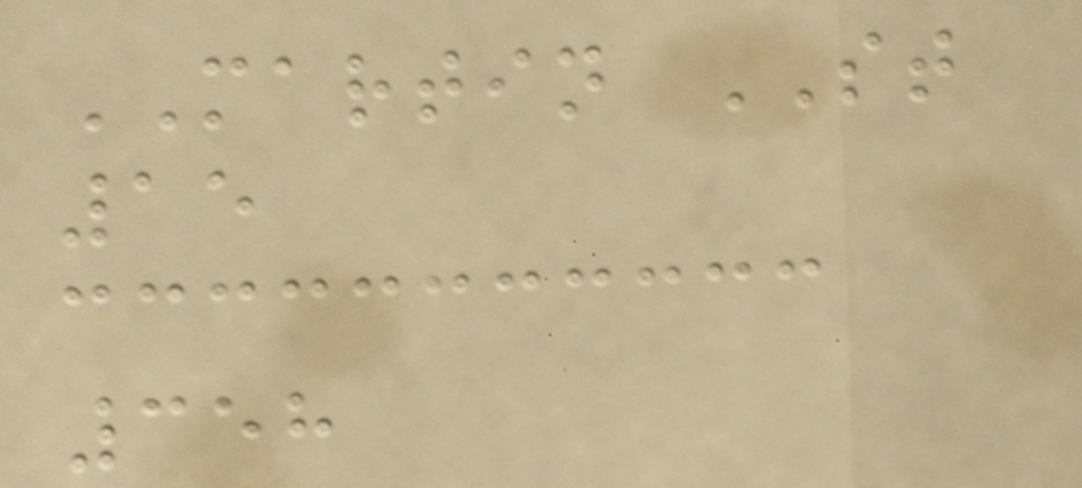MARTIN ST
15
358
